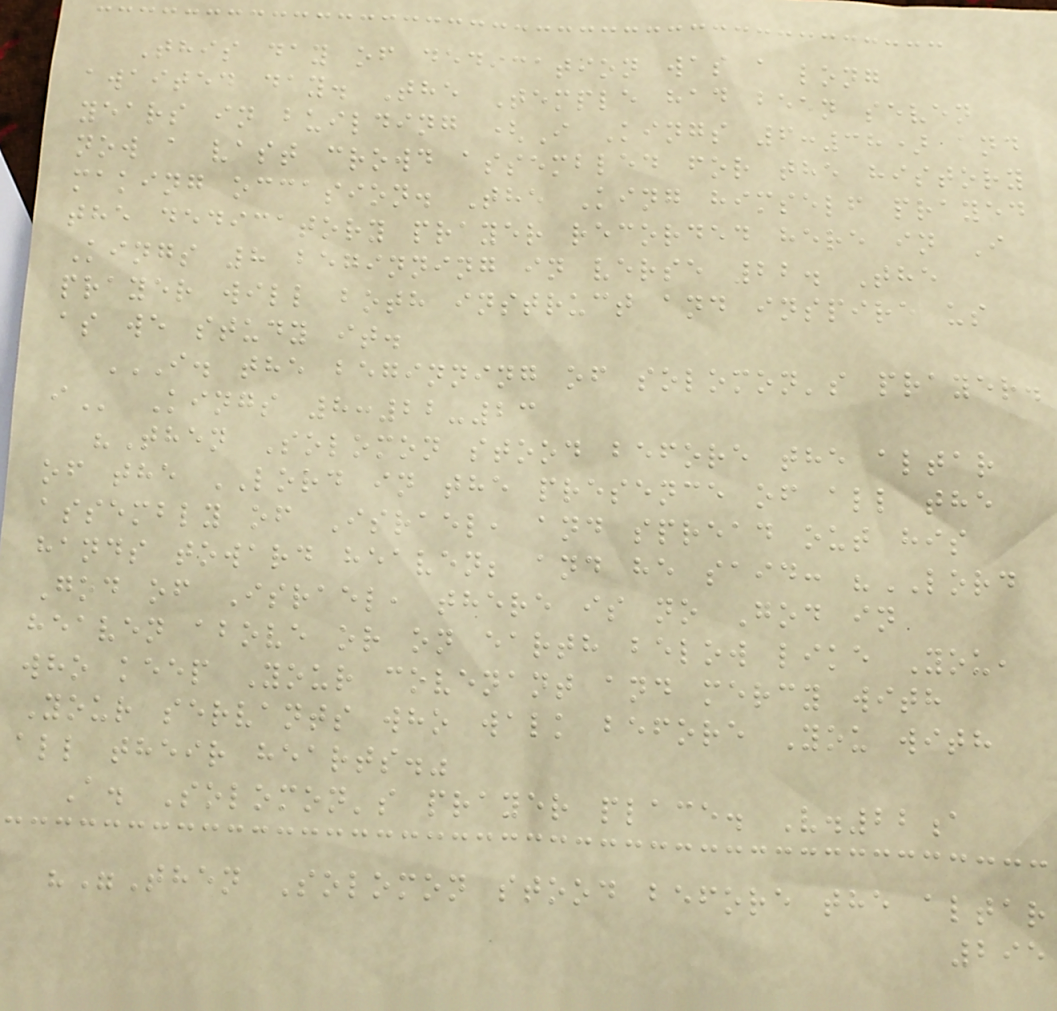This day of dedication was a long
awaited day. The Temple had been seven
years in building (I Kings 6:38) and
now a vast crowd assembled for the history
making occasion. The King himself prayed
the dedicatory prayer recorded here in I
Kings 8 beginning in verse 22. The
prayer will both instruct and inspire us
as we study it.
I. THE BEGINNING OF SOLOMON'S PRAYER.
I Kings 8:22-23
"Then Solomon stood before the altar
of the LORD in the presence of all the
assembly of Israel, and spread out his
hands toward heaven; and he said: "LORD
God of Israel, there is no God in
heaven above or on earth below like You,
who keep Your covenant and mercy with
Your servants who walk before You with
all their hearts."
A. Solomon's prayer place. V.22a
""Then Solomon stood before the altar
295
